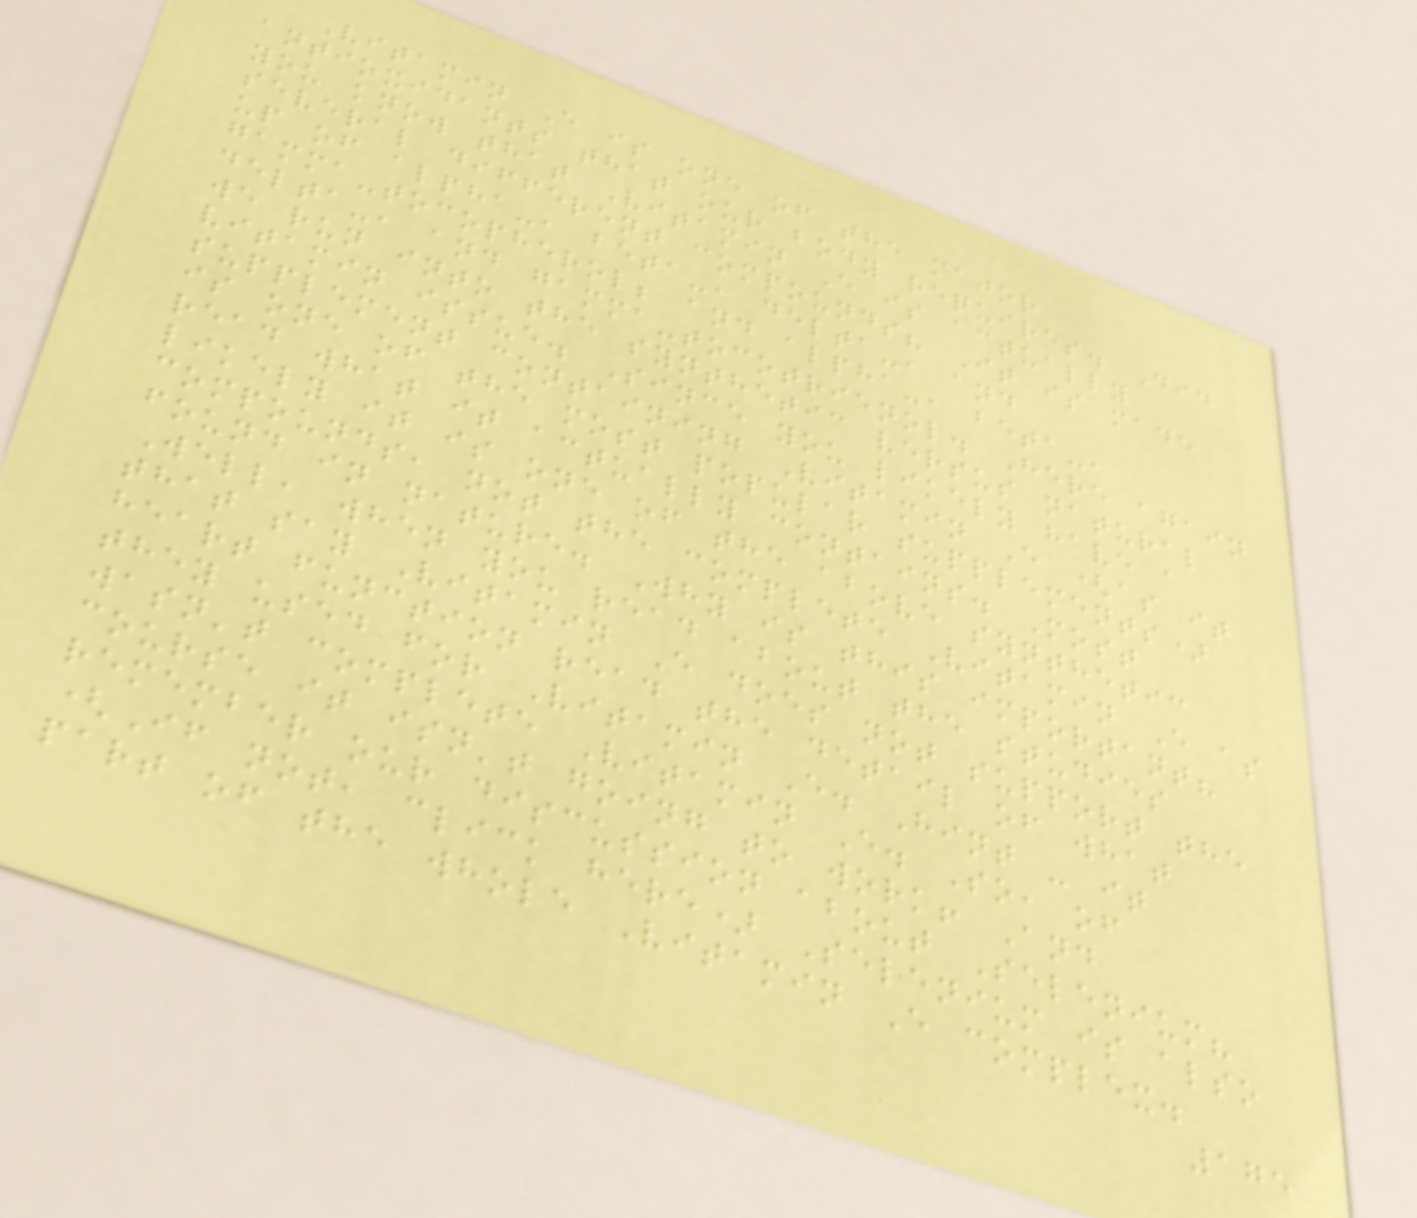Vitamin E is one of the major
antioxidants that our body requires. Did
you know that Vitamin E is actually
several different compounds? It is made
up of alpha-, beta-, delta-, and
gamma-tocopherol; and alpha-, beta-,
delta-, and gamma-tocotrienol. Here again
we run into the synthetic versus natural
vitamin issue. Since you likely have a
supplement containing Vitamin E (as it
is one of the most popular supplements)
read what it actually contains. Most
likely it is one of the above synthetic
compounds, not the complete Vitamin E as
found in nature. Why is this important?
Well, when you read about the studies
that say Vitamin E does not support the
heart function read the detail of what
they used for Vitamin E. Hint - it
wasn't complete Vitamin E. So, of
course it isn't going to work! And
remember our discussion about Selenium?
(If not, click here) Selenium is also
part of the whole Vitamin E complex.
175
